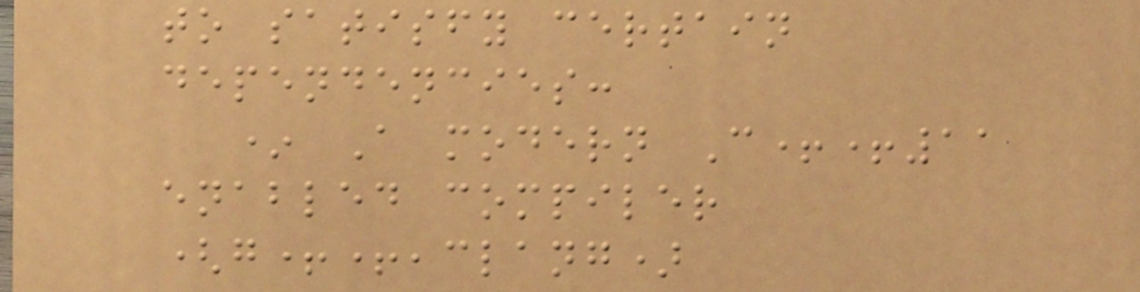to satisfy certain
dependencies:
* A modern C++11
enabled compiler
(g++,clang)
